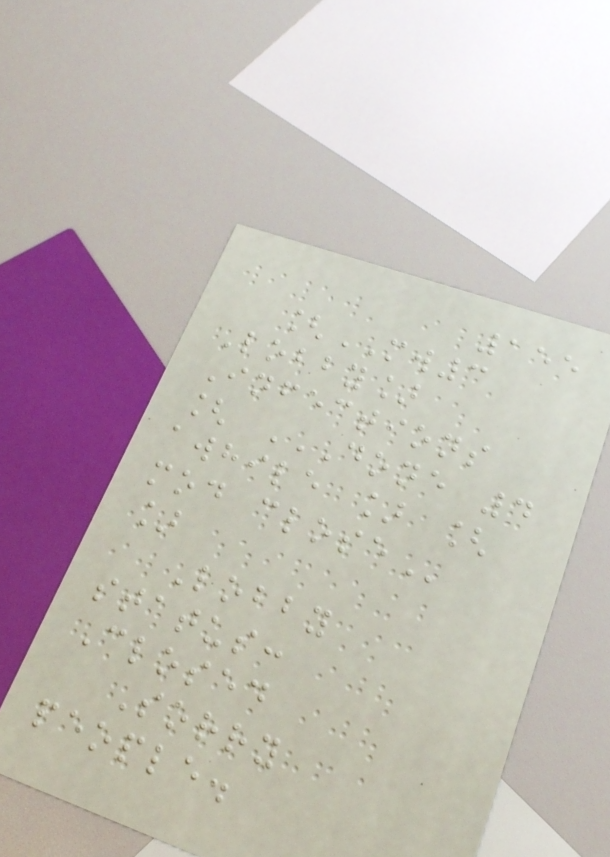155
[MW3
Lobby]
Infections
[ DONE 4
AWHILE ] [
MOD CLOSE
]
Lobby
status:
Closed
Sorry
people.
